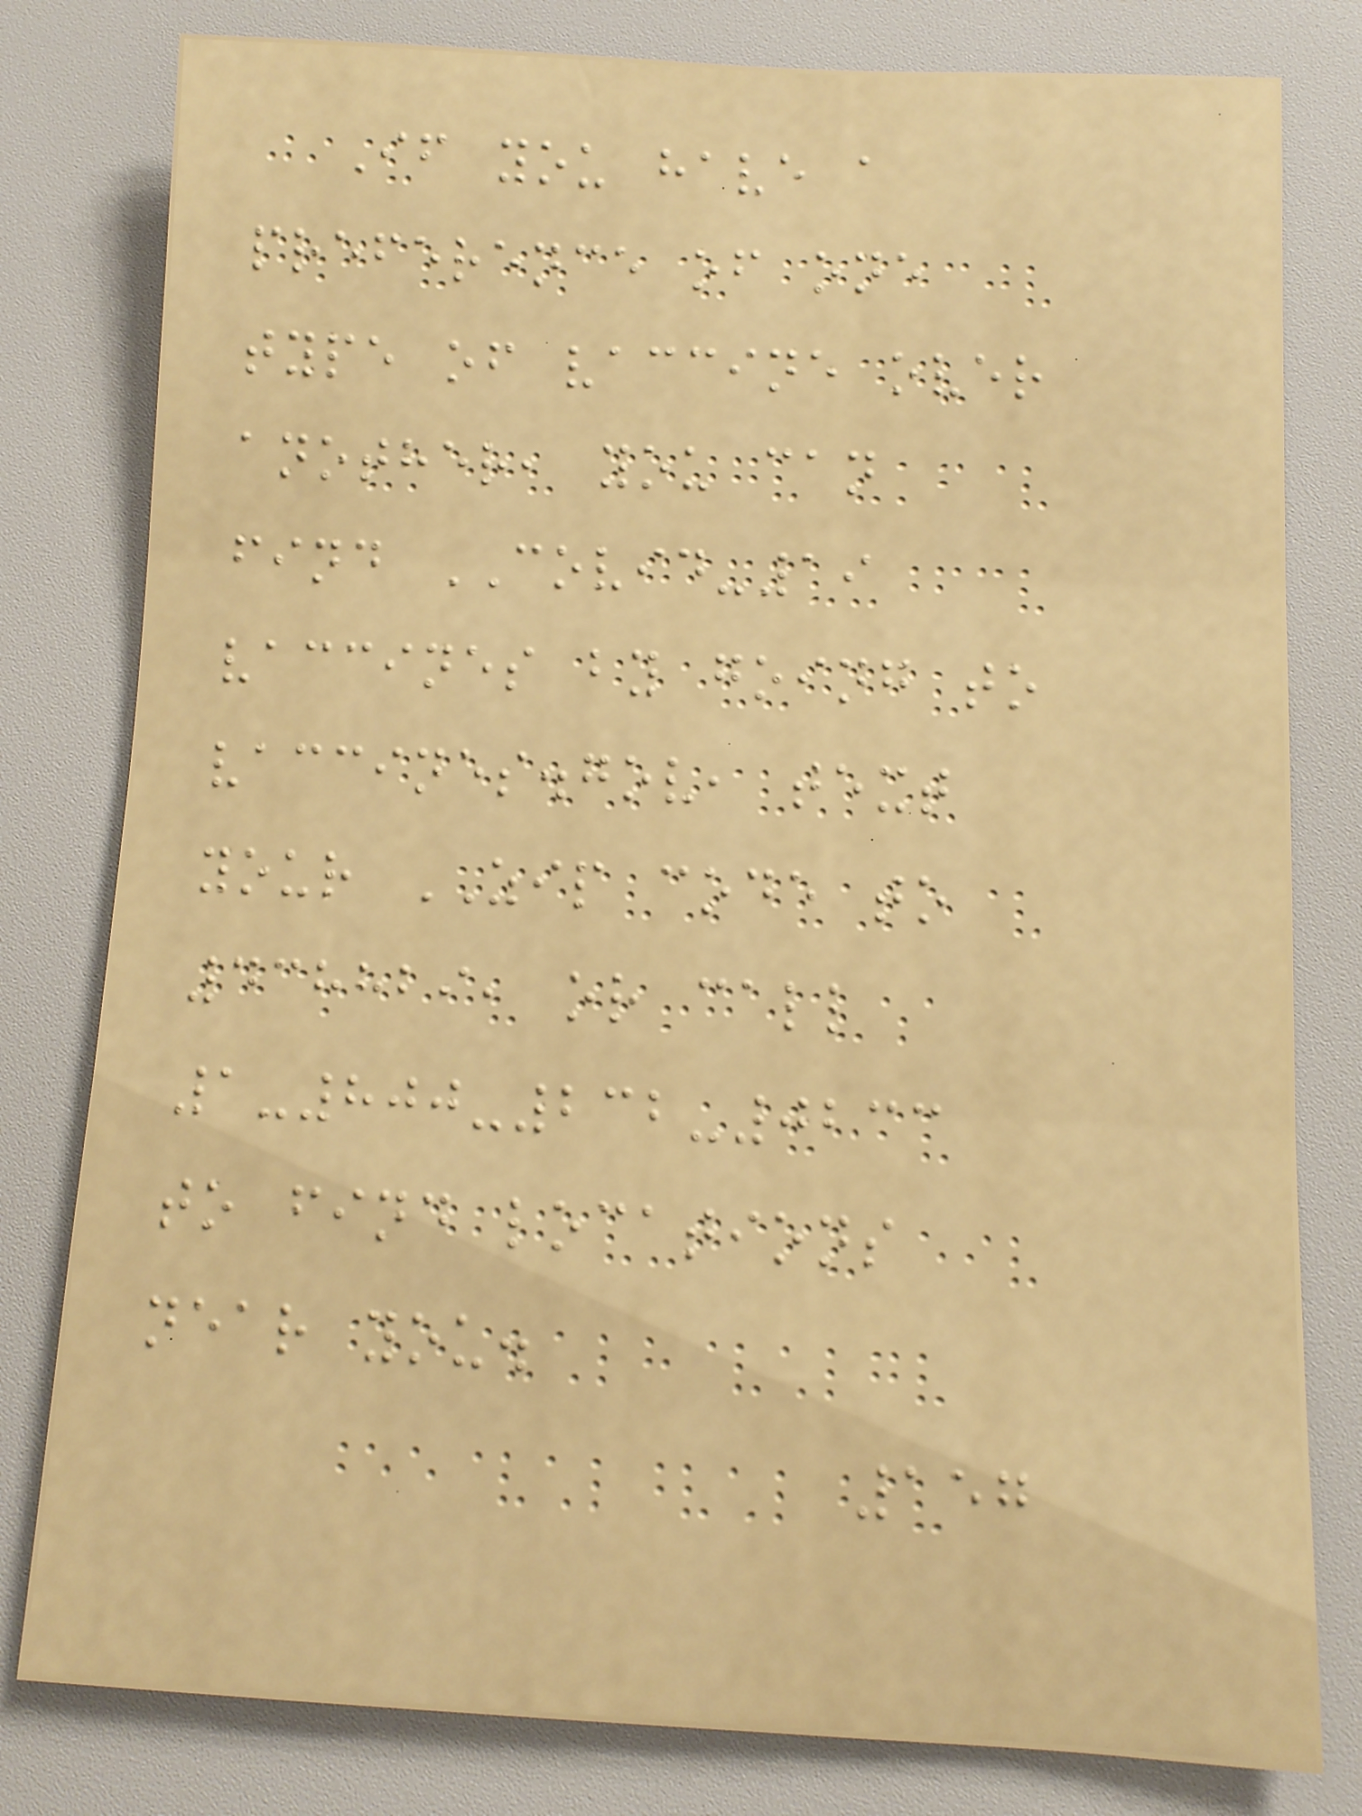If you have a
preference of one
type of vaccine over
another, you can
find COVID-19
vaccines by going to
vaccines.gov, text
your ZIP code to
438829, or call
1-800-232-0233
to find locations
near you.
157
